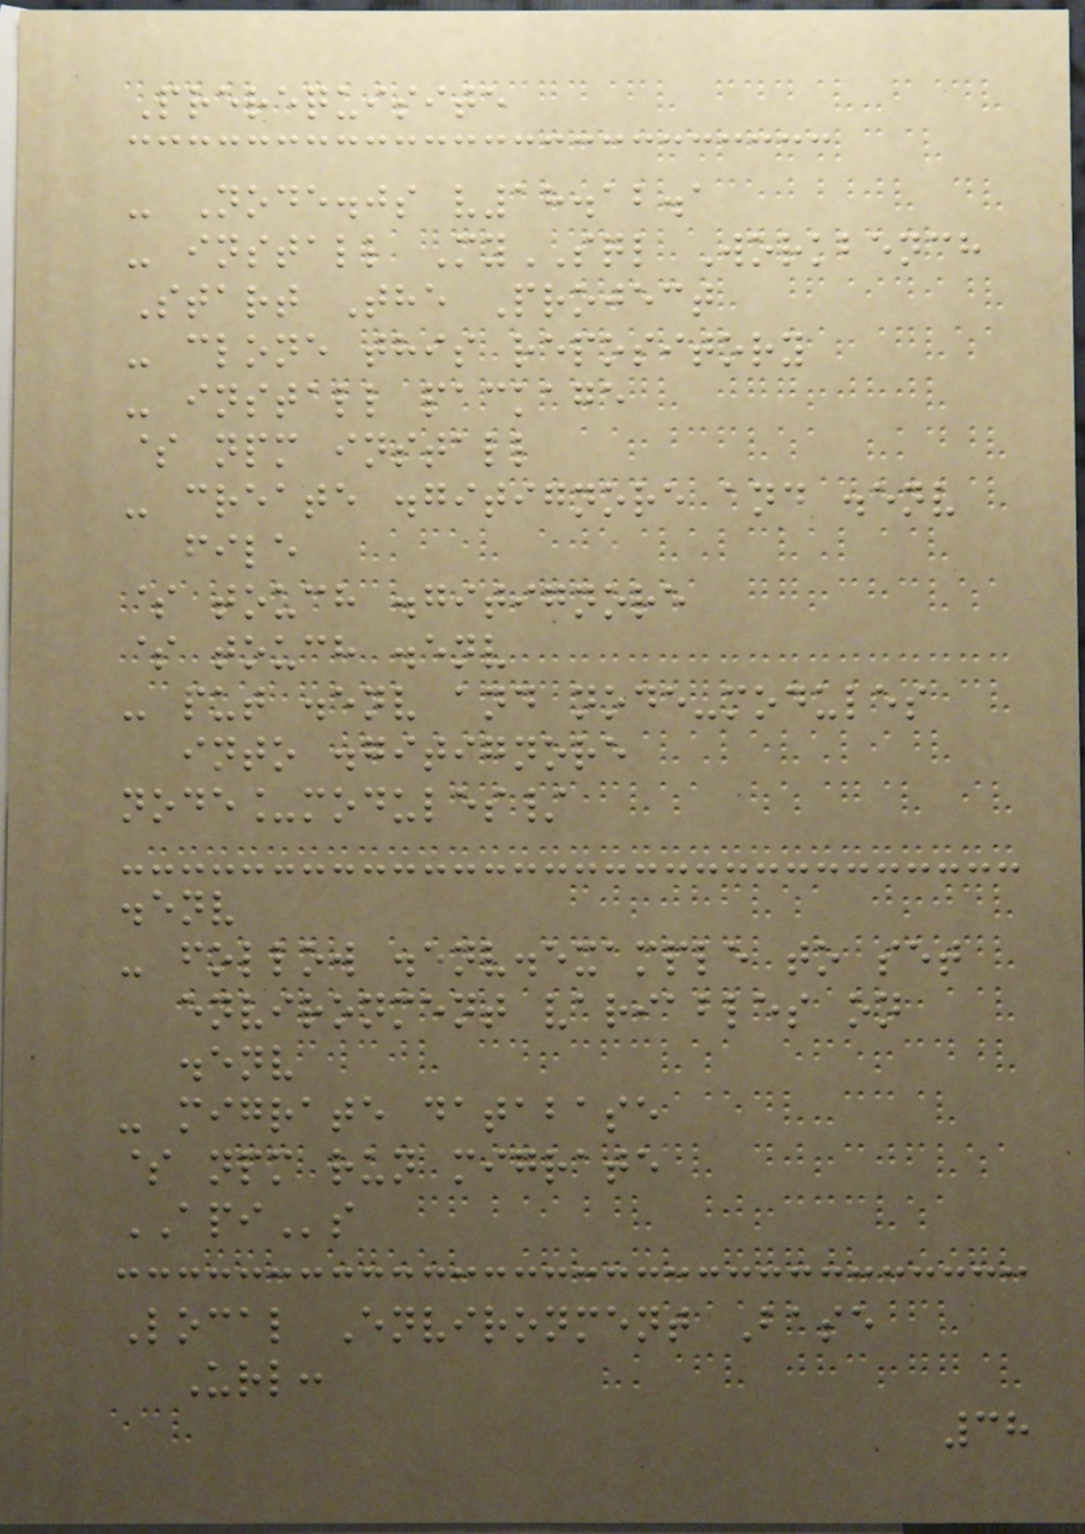Prerequisite
- Node.js v18.12.1
- install MySQL Workbench
Start The Project
- clone this repository
- install package
$ npm install
- create .gitignore and .env
file
$ touch .gitignore
$ touch .env
- put .env and node-modules
into .gitignore
node_modules/
.env
- follow .env.example to set
environment variables on
.env
- migrate database
$ npm run migrate
APIs
Local Environment Base
Url:
38
